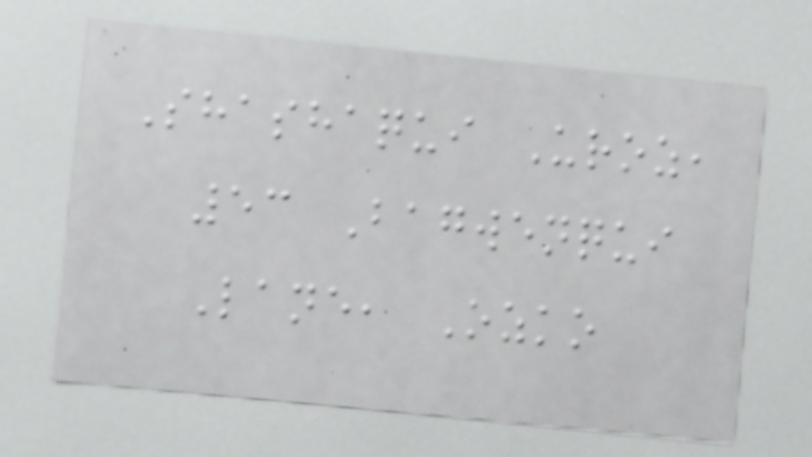Shashaqui Uroz,
53 Bagwenqui
Lane, Ozko
